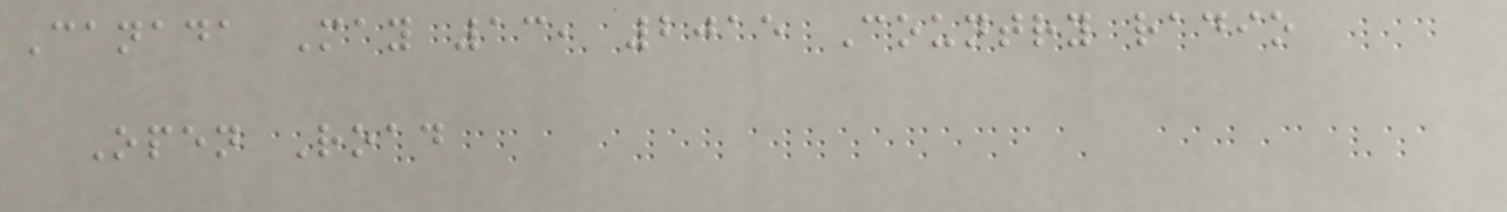Canada May 13, 2015 Country radio
Open Road
